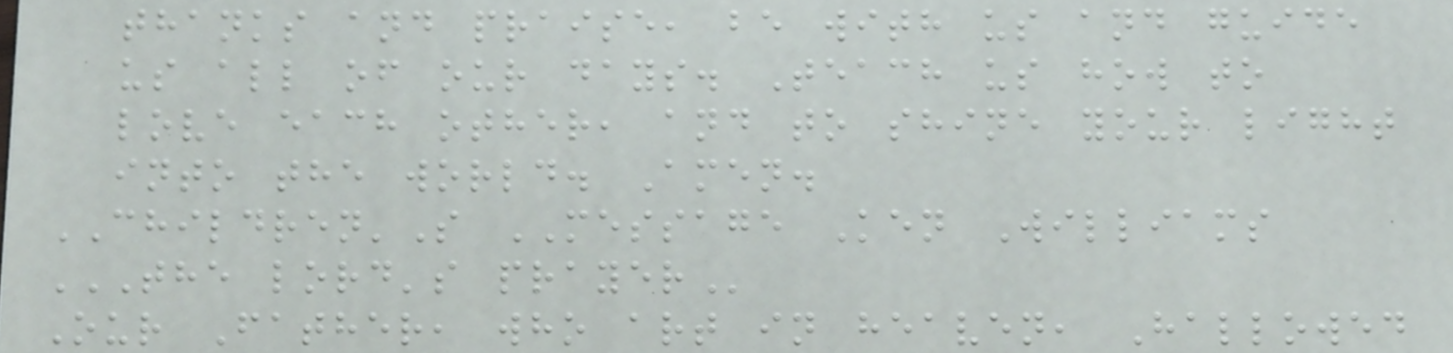thanks and praise, be with us and guide
us all of our days. Teach us how to
love each other, and to shine your light
into the world. Amen.
CHILDREN'S MESSAGE Ken Williams
THE LORD'S PRAYER
Our Father, who art in heaven, Hallowed
